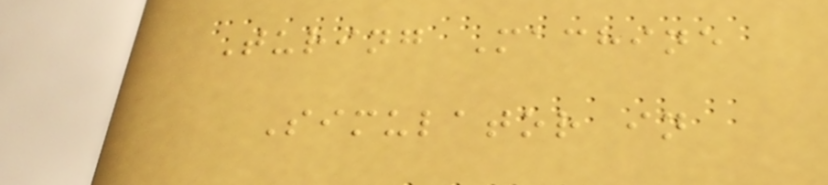Turing Machine
Simulator in
